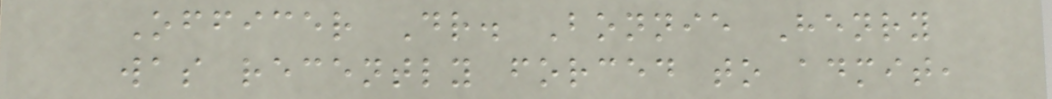Officer Dr. Bonnie Henry
was recently forced to admit,
